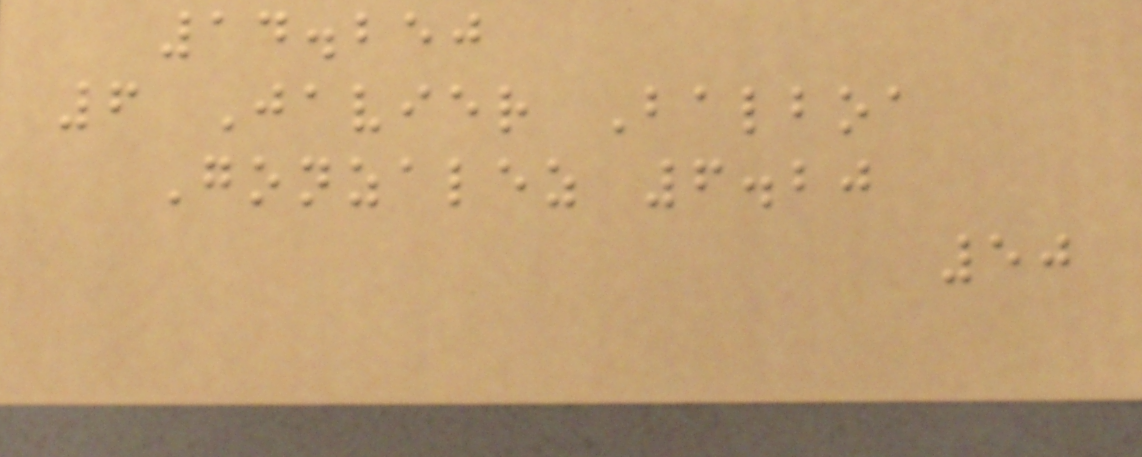14.250
6 Javier Balboa
Gonzalez 6.20
50
